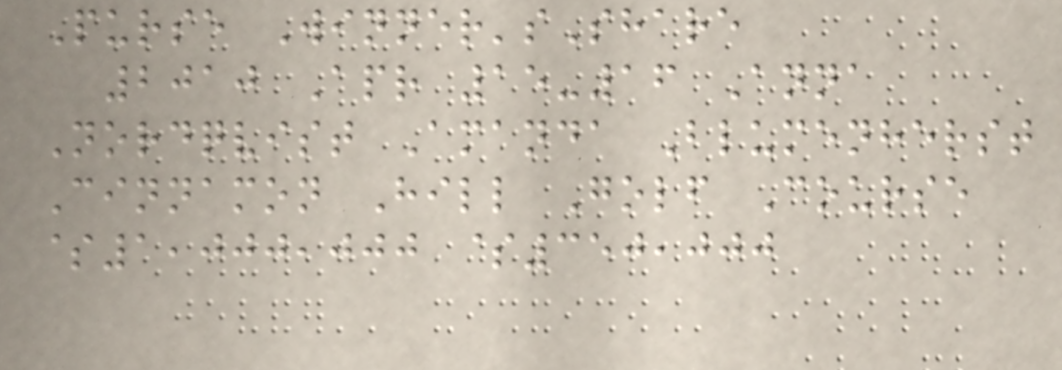Purse Winner'sShare
2010 Apr 15-16 Anna
Nordqvist Amanda Blumenherst
Cinnamon Hill Golf Course
$1,000,000 $350,000
